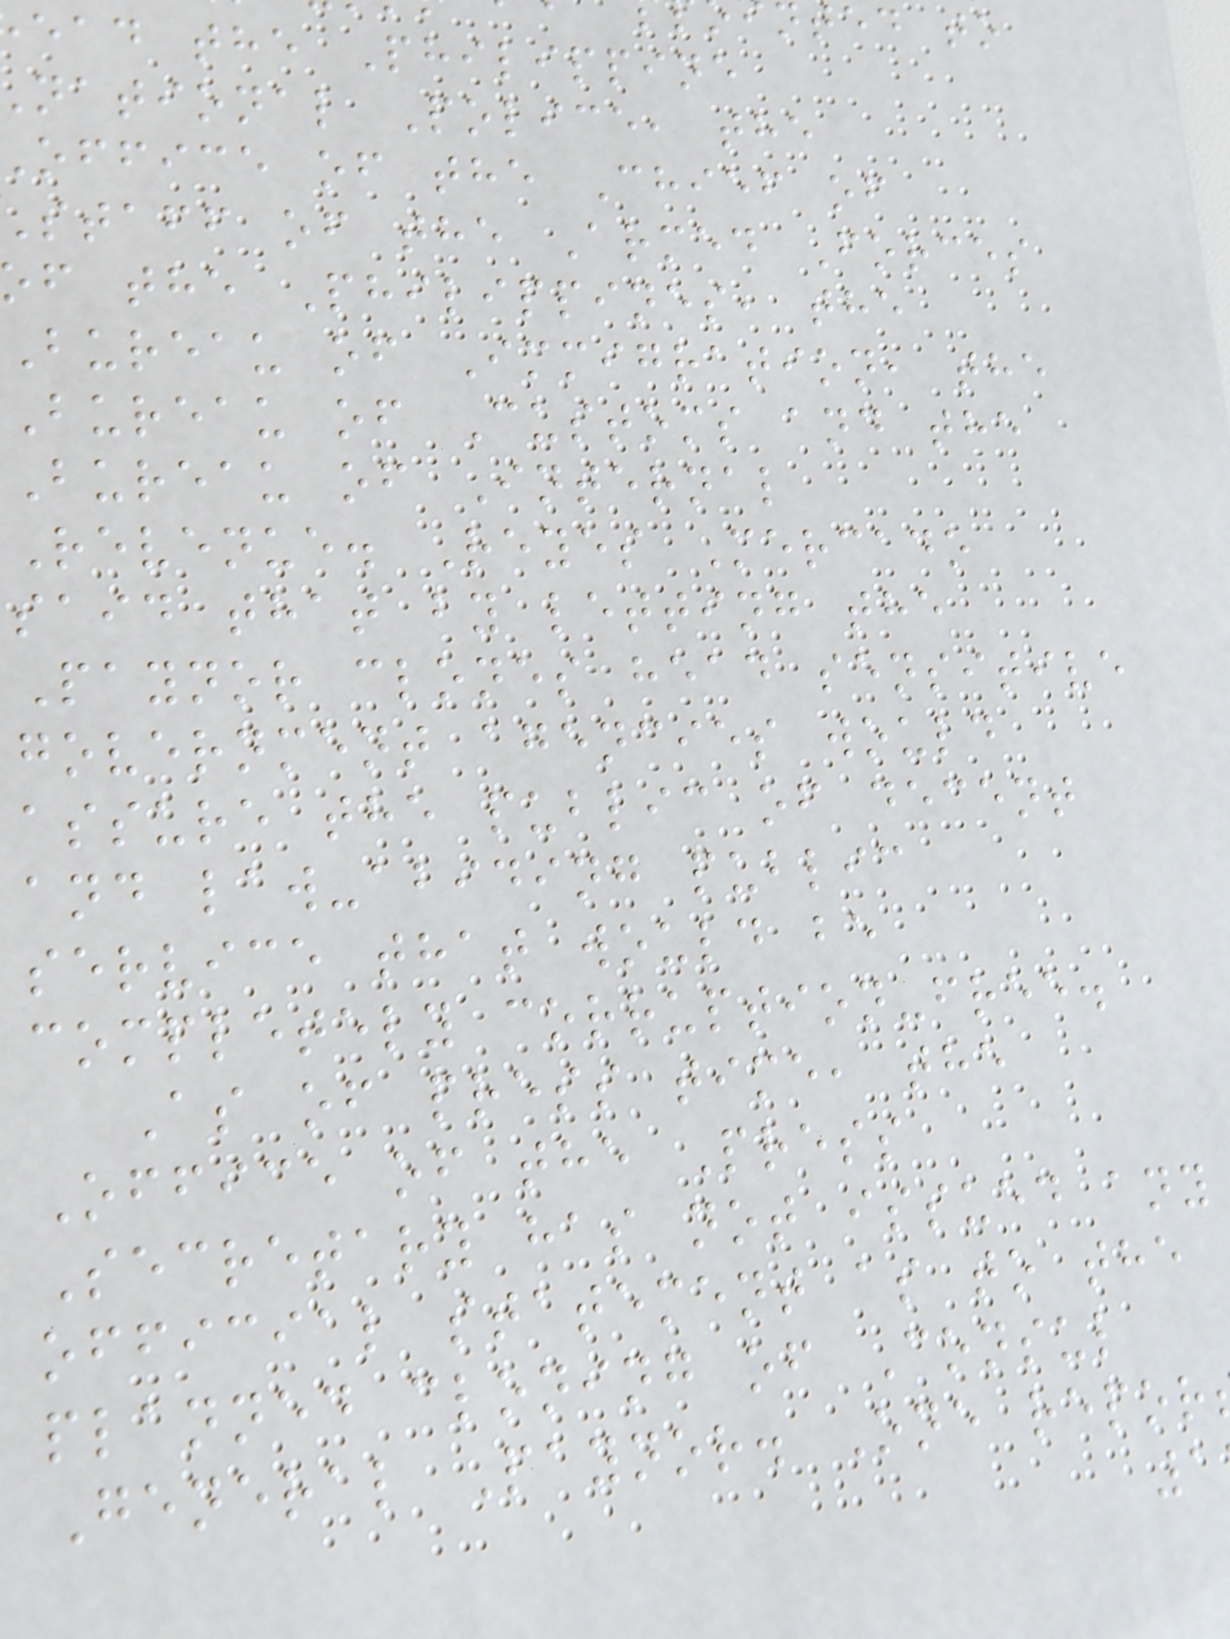ead the Philippine
national Police, the
office of the Chief of
staff of the Armed Forces
f the Philippines, the
Bureau of Immigration, the
Bureau of Customs and the
Bureau of Internal
Revenue. Reyes Mercado
said that by letting the
Paynor clones head sensitive
government agencies would
assure the public of decent
and law-abiding public
service that would be
completely corruption-free.
As of press time, the
Office of the Press
Secretary has not issued any
official statement as to the
planned cloning of Consul
General Paynor. One repor
